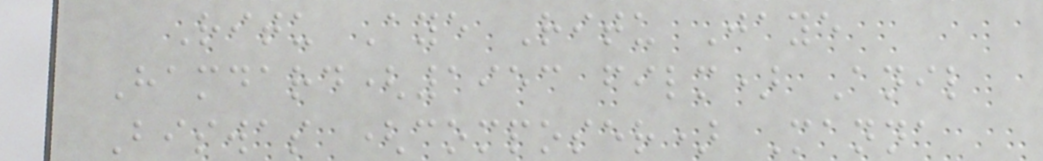Ritu Aye Ritu Jaye
Hamdard(1953 film) Anil
Biswas (composer) Manna
